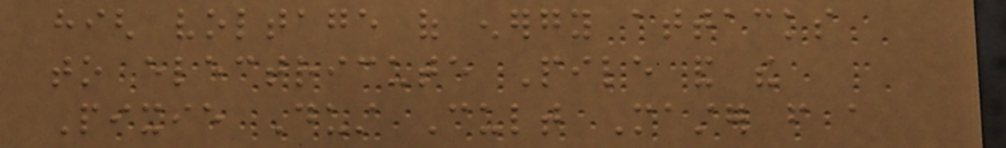high voltage of energy attacks
to electricute Pile and the
Pixie Dust Cult Master from a
